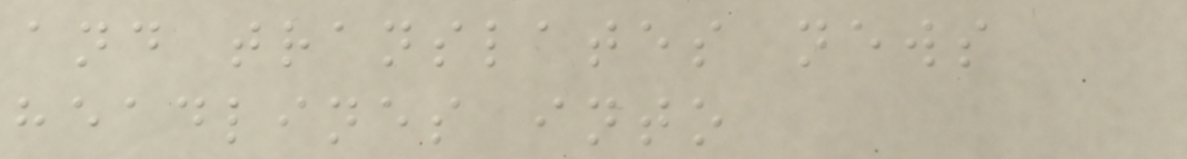and translates news
headlines into
